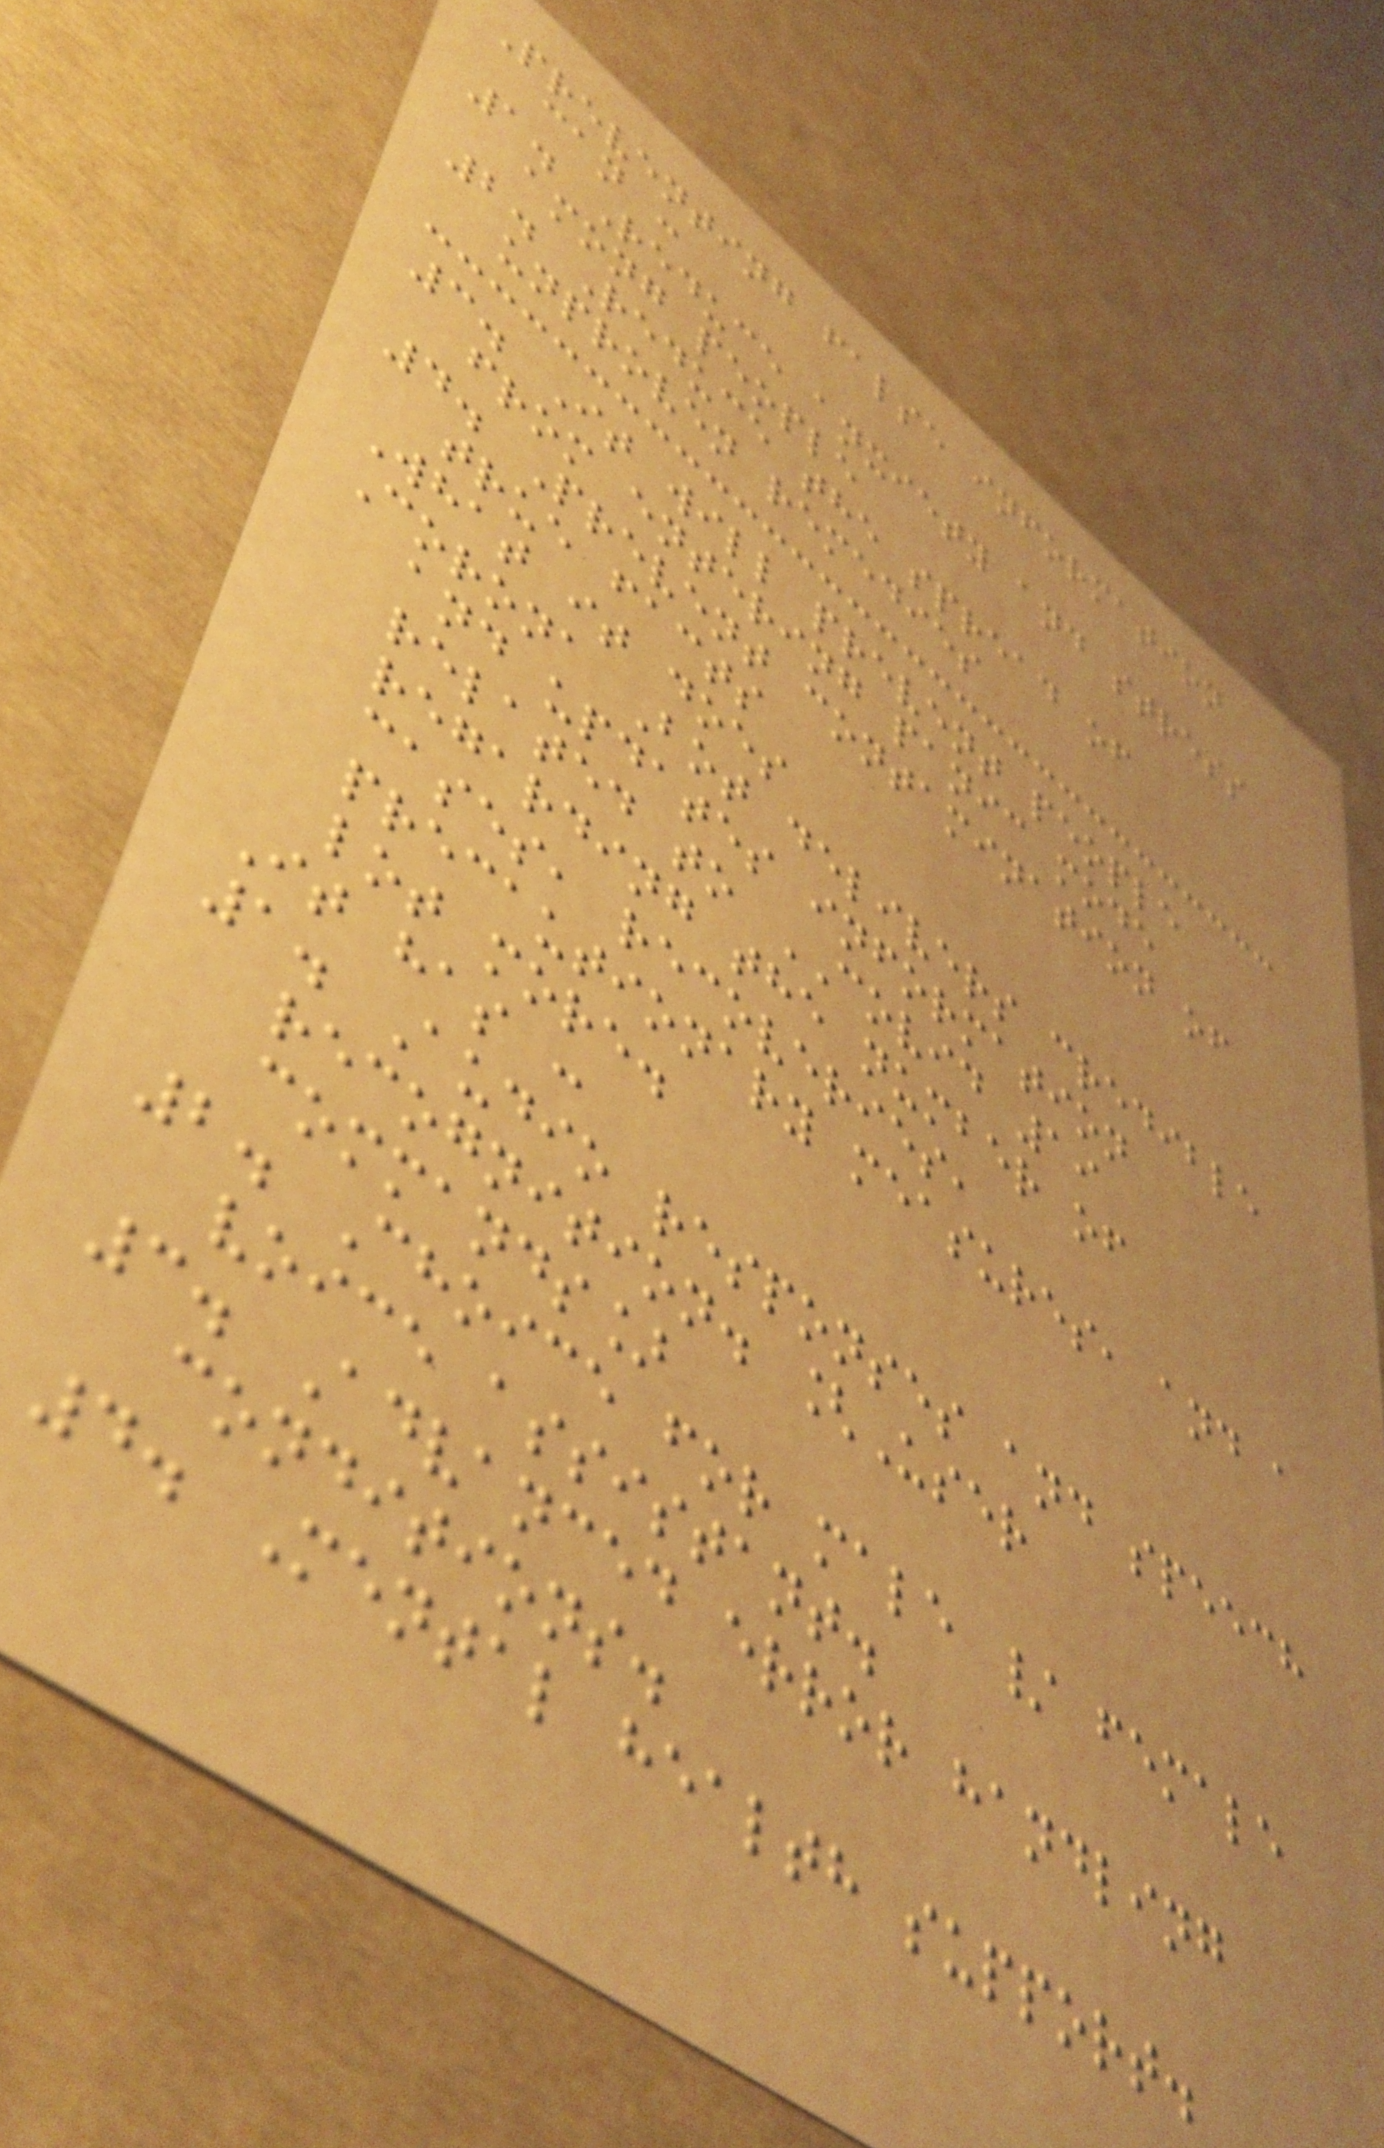Preventing false information
can :
1. Reduce anxiety and stress
among people
2. Reduce the spread of
unproven remedies
3. It will prevent people
from entering panic mode
4. Prevent contamination of
true facts
What it does
Corona Bot delivers credible
and updates information
related to COVID 19
regarding the number of
cases, recoveries,
precautionary measures, and a
lot more.
It has :
1. Audio responses and speech
recognition. [User
commands]
2. Choice for male / female
voice assistant.
3. Advanced error handling
conditions.
4. Mental health support.
